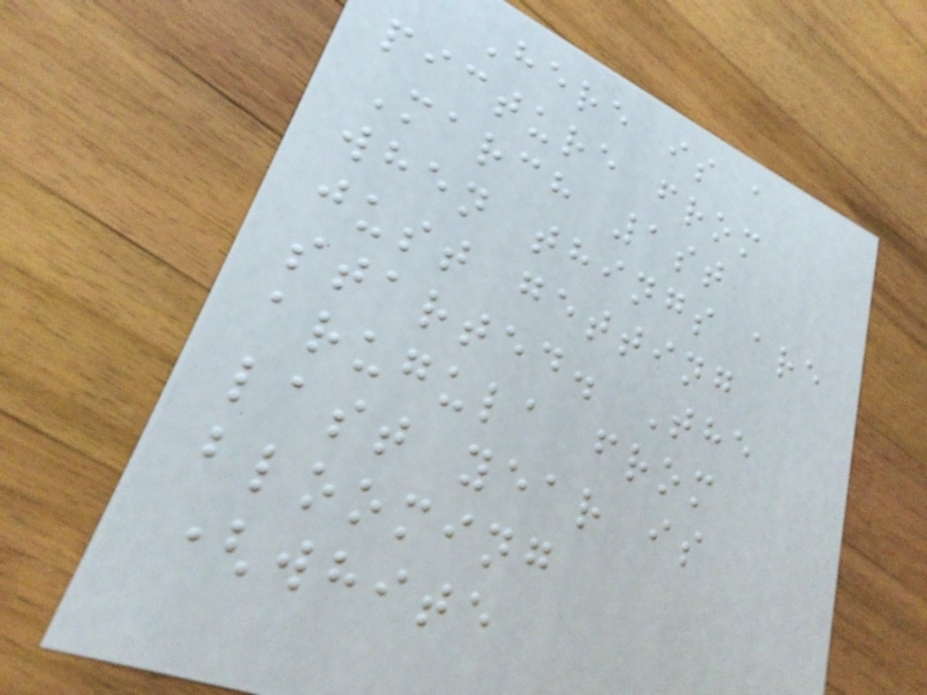Here is a
picture from
March 1st
when things are
just getting
started. The
arugula from
last year is
blooming
(white
